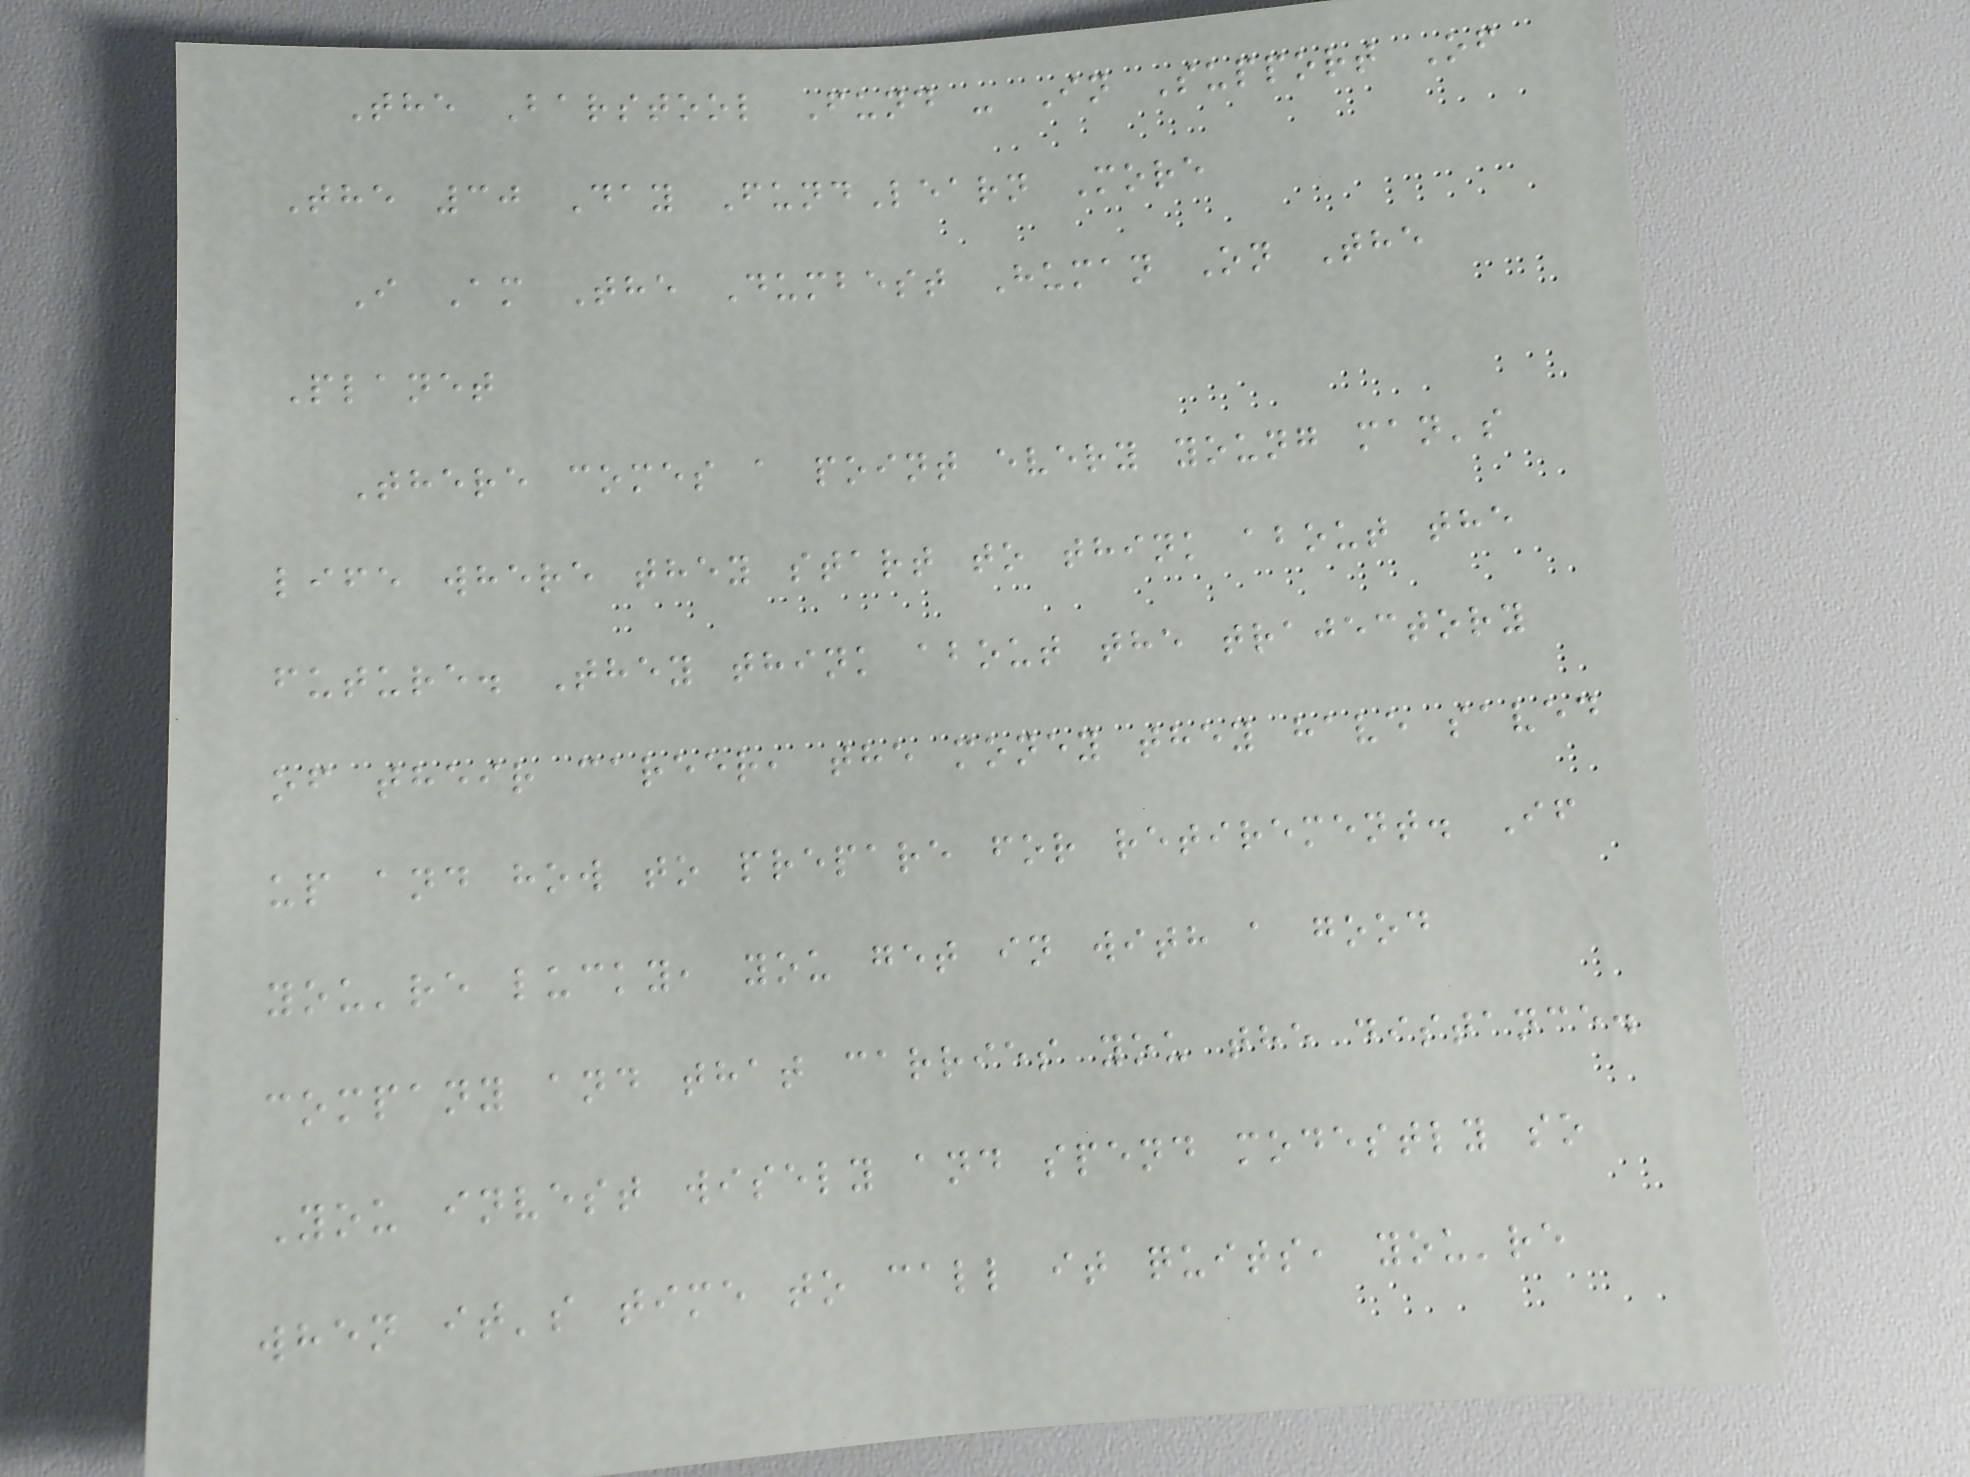The Barstool Fund - In Support Of
The 30 Day FundLearn More
I Am The Dumbest Human On The
Planet
There comes a point every young man's
life where they start to think about the
future. They think about the trajectory
of their career, the money they have saved
up and how to prepare for retirement. If
you're lucky, you get in with a good
company and that carries you the distance.
You invest wisely and spend modestly so
when it's time to call it quits, you're
